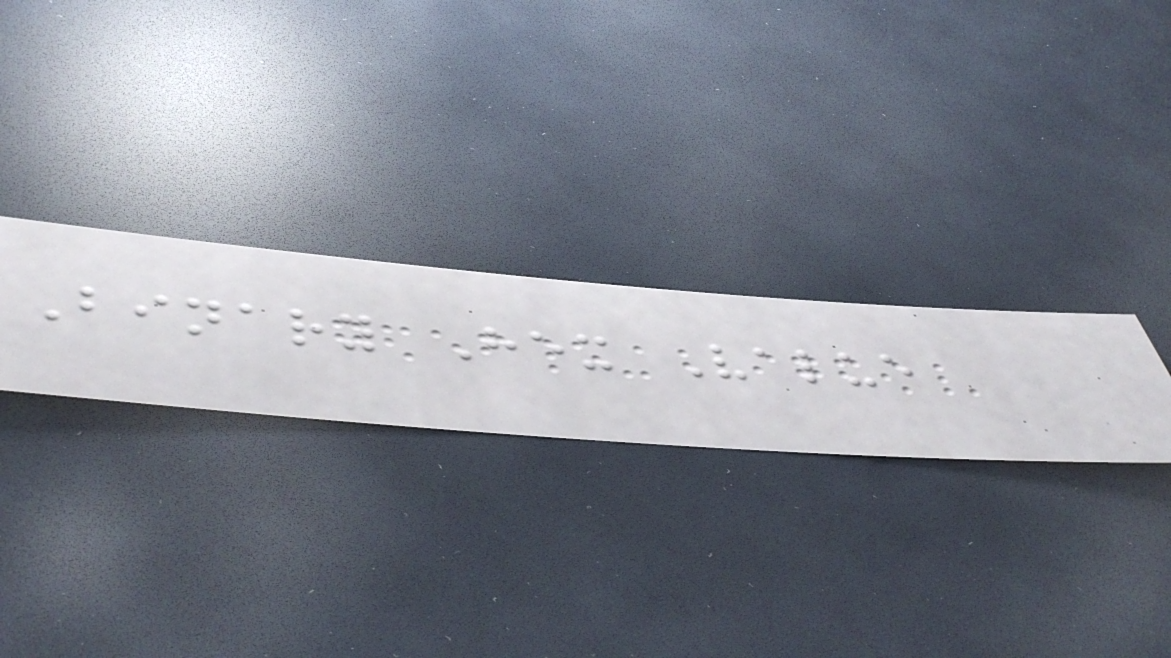Binary Hex Value
